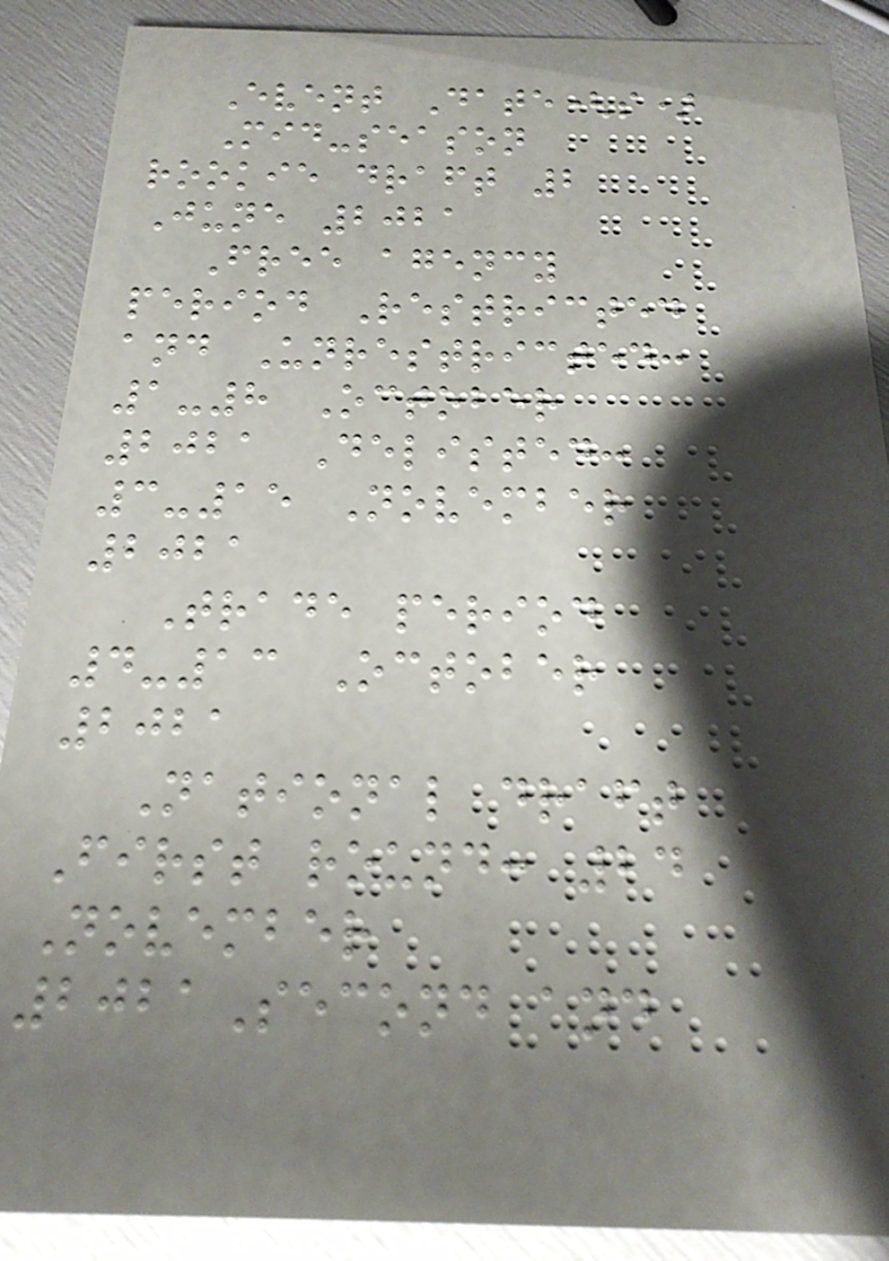Event Date(s)
Mid-season
rookie draft 2
June 2021
Free agency
period Restricted
and Unrestricted:
1-8 October
2021 Delisted:
3-15 November
2021
Trade period
4-13 October
2021
National draft
First round: 24
November
2021Second and
